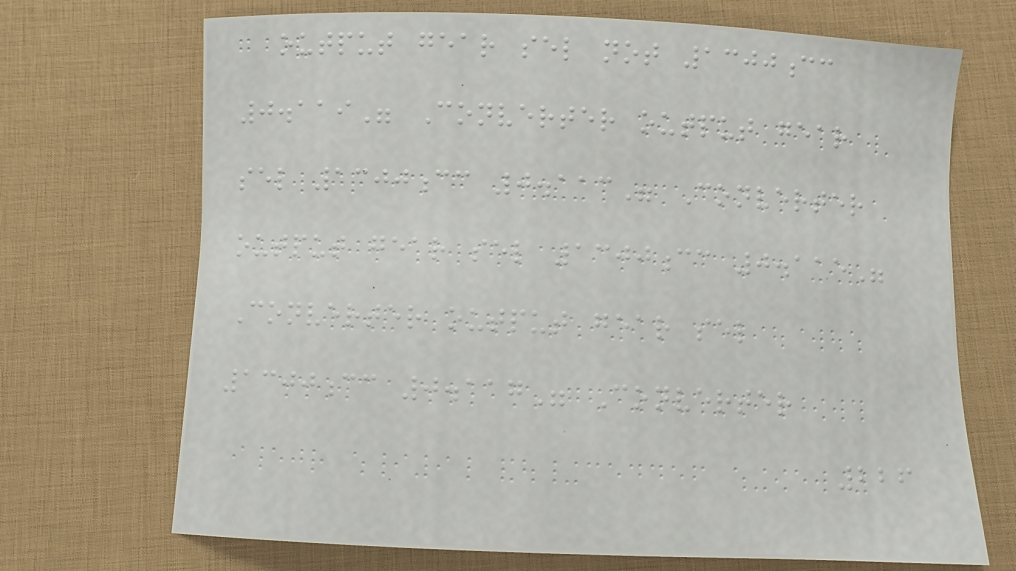output gear sel not 1300cc
0.119" Converter output gear
sel 1300cc 0.113" Converter
output gear sel 1300cc 0.115"
Converter output gear sel
1300cc 0.117" Converter
226
